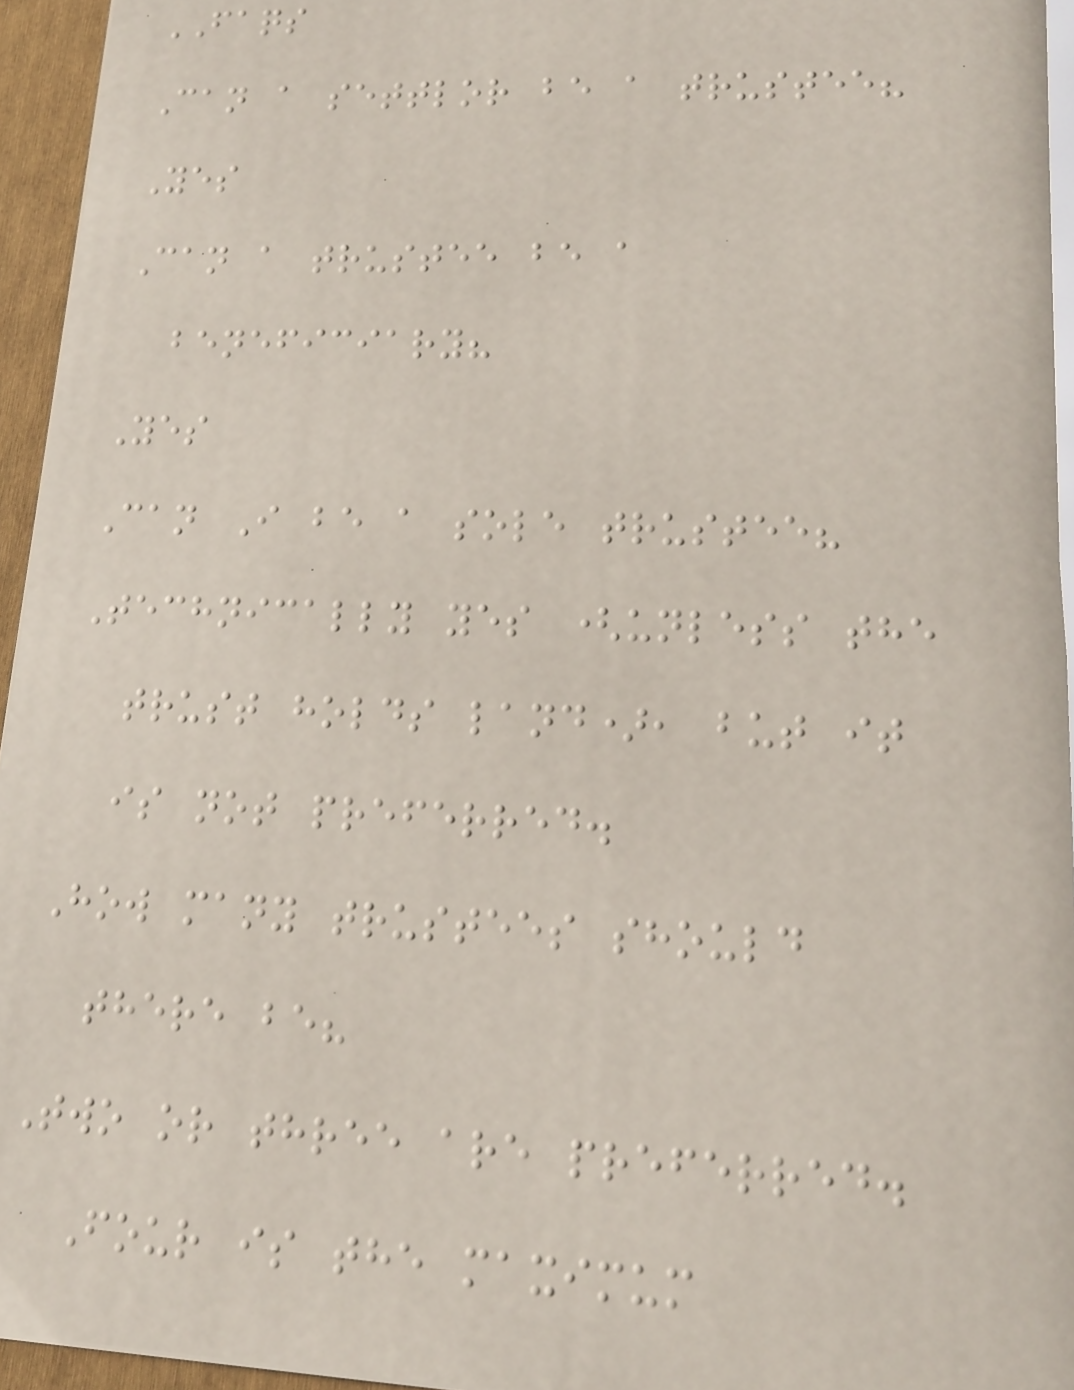FAQS
Can a settlor be a trustee?
Yes
Can a trustee be a
beneficiary?
Yes
Can I be a sole trustee?
Technically yes (unless the
trust holds land), but it
is not preferred.
How many trustees should
there be?
Two or three are preferred.
Four is the maximum
